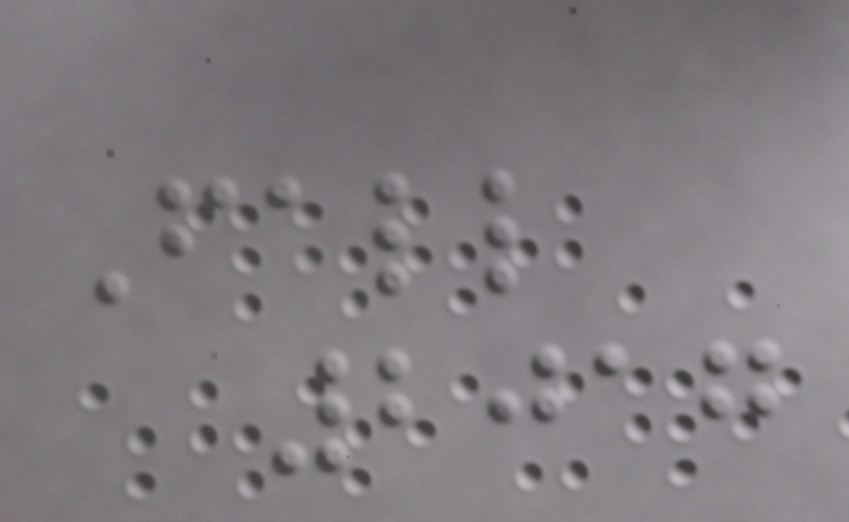Fall
2017
